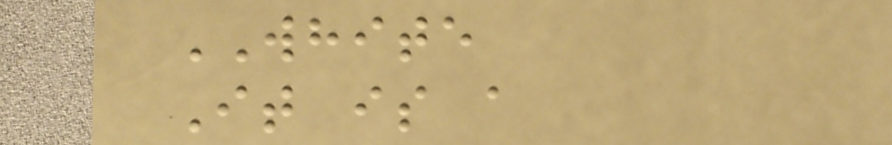WHITE
It is a
